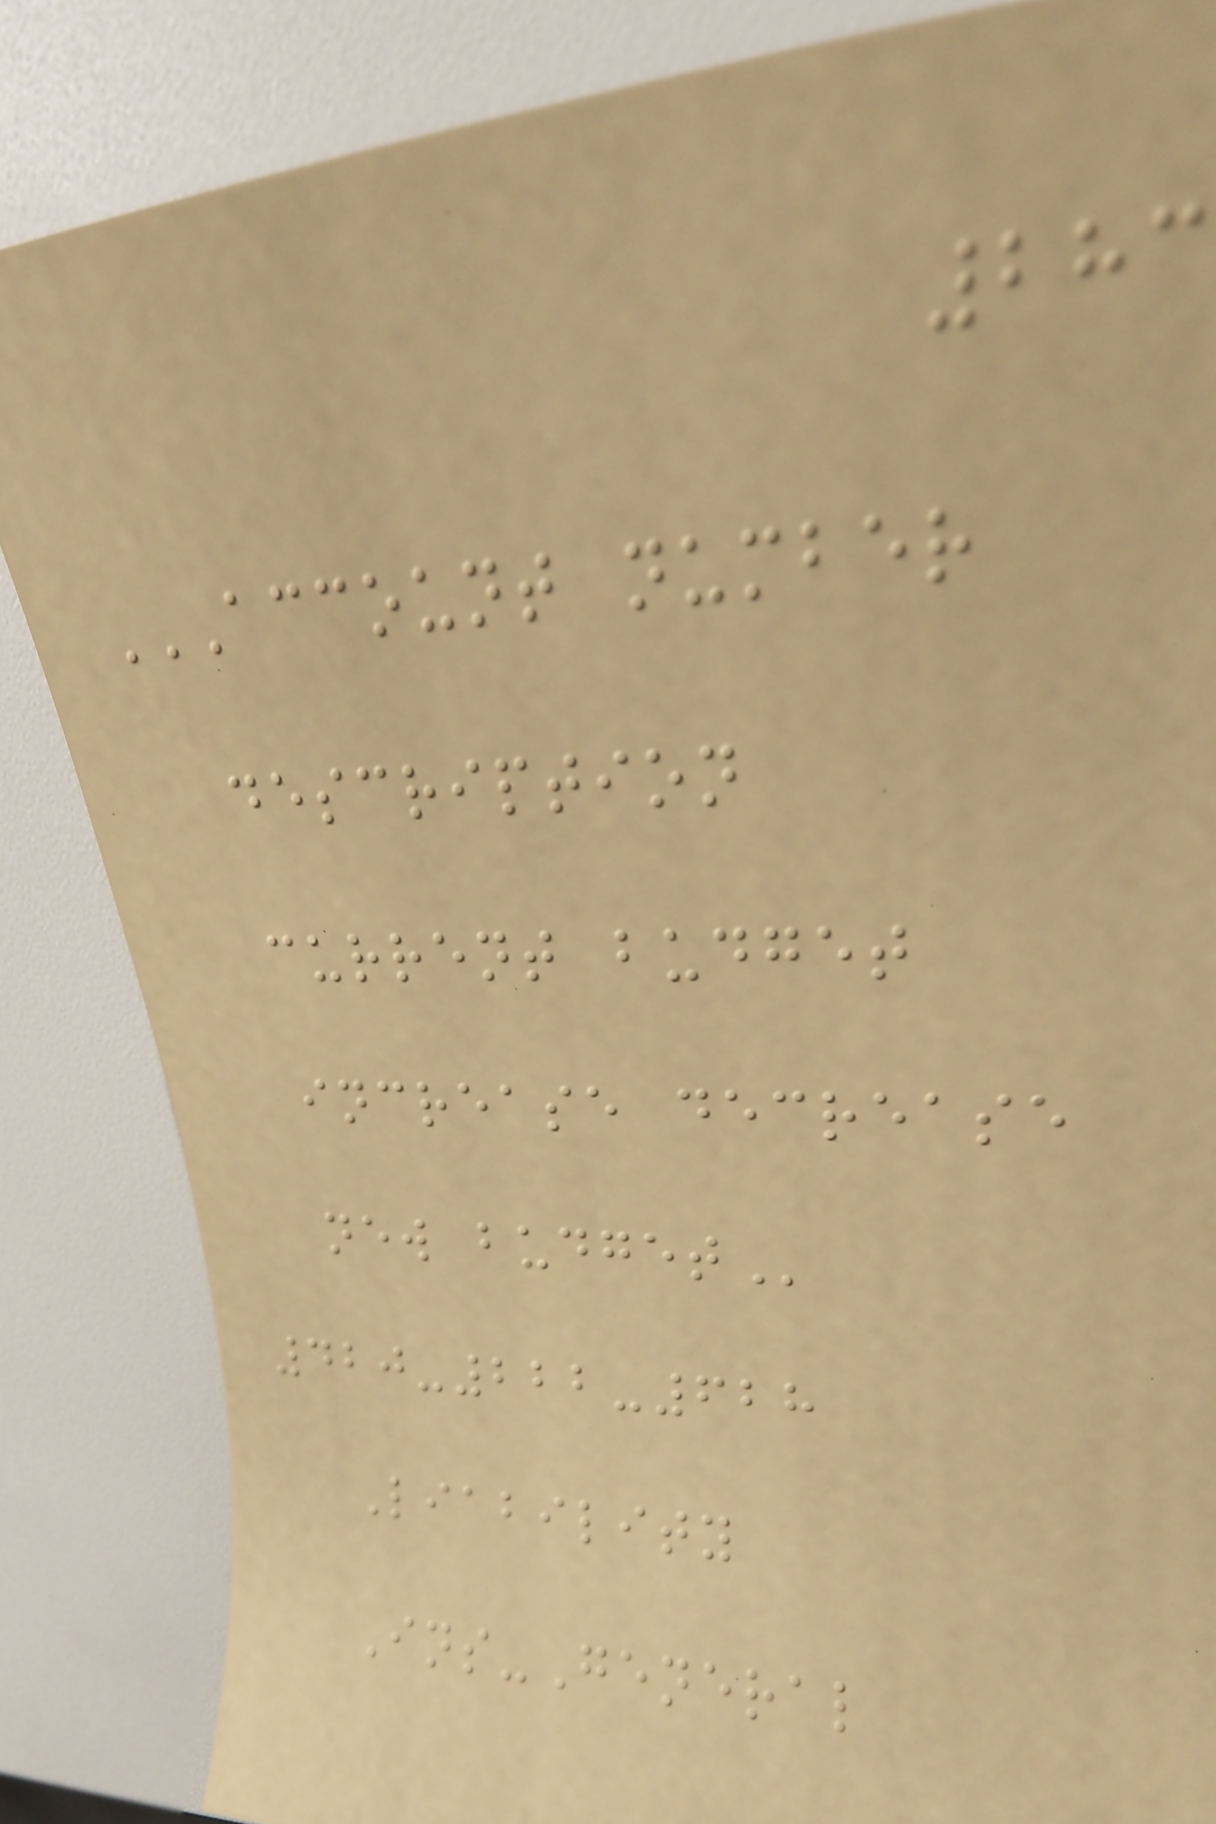283
ACCOUNT NUMBER
DESCRIPTION
CURRENT BUDGET
INCREASE DECREASE
NEW BUDGET
420-222-628
Liability
Ins-General
